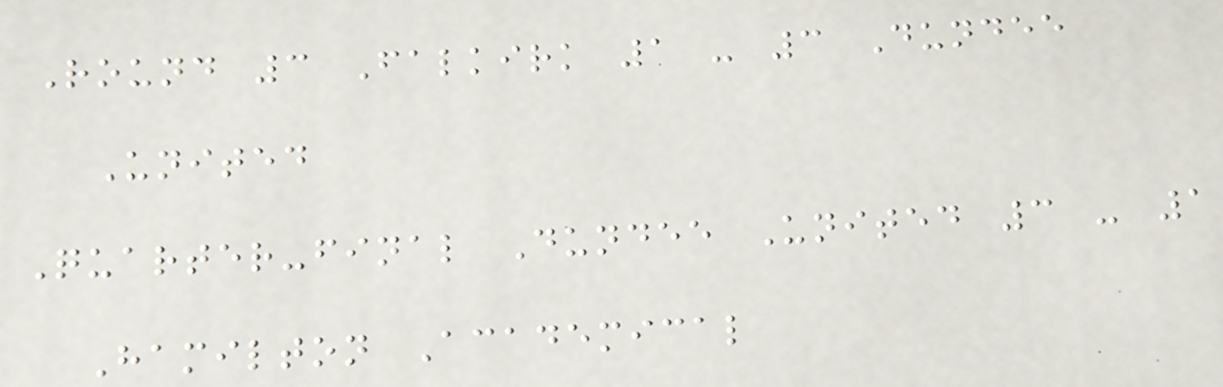Round 3 Falkirk 1 - 3 Dundee
United
Quarter-final Dundee United 3 - 1
Hamilton Academical
